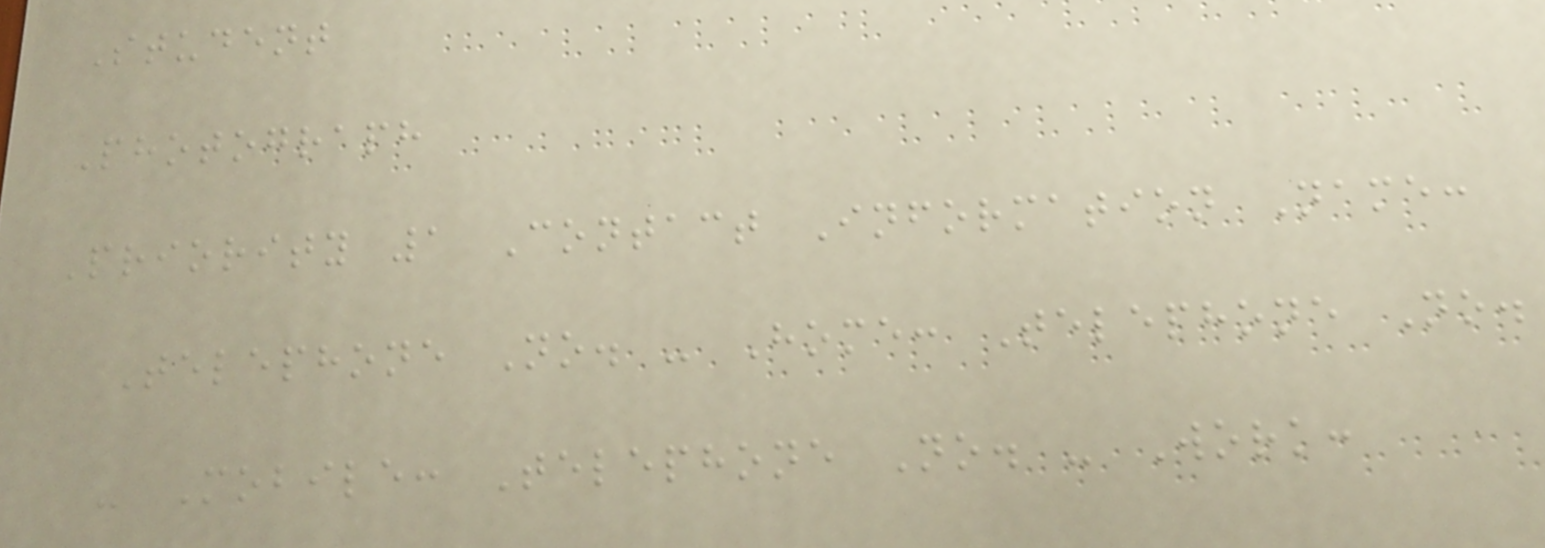Student
Photograph
Priority 1 Contact Information Name:
Telephone No. - Home: Telephone No.
- Mobile: Telephone No. - Work:
